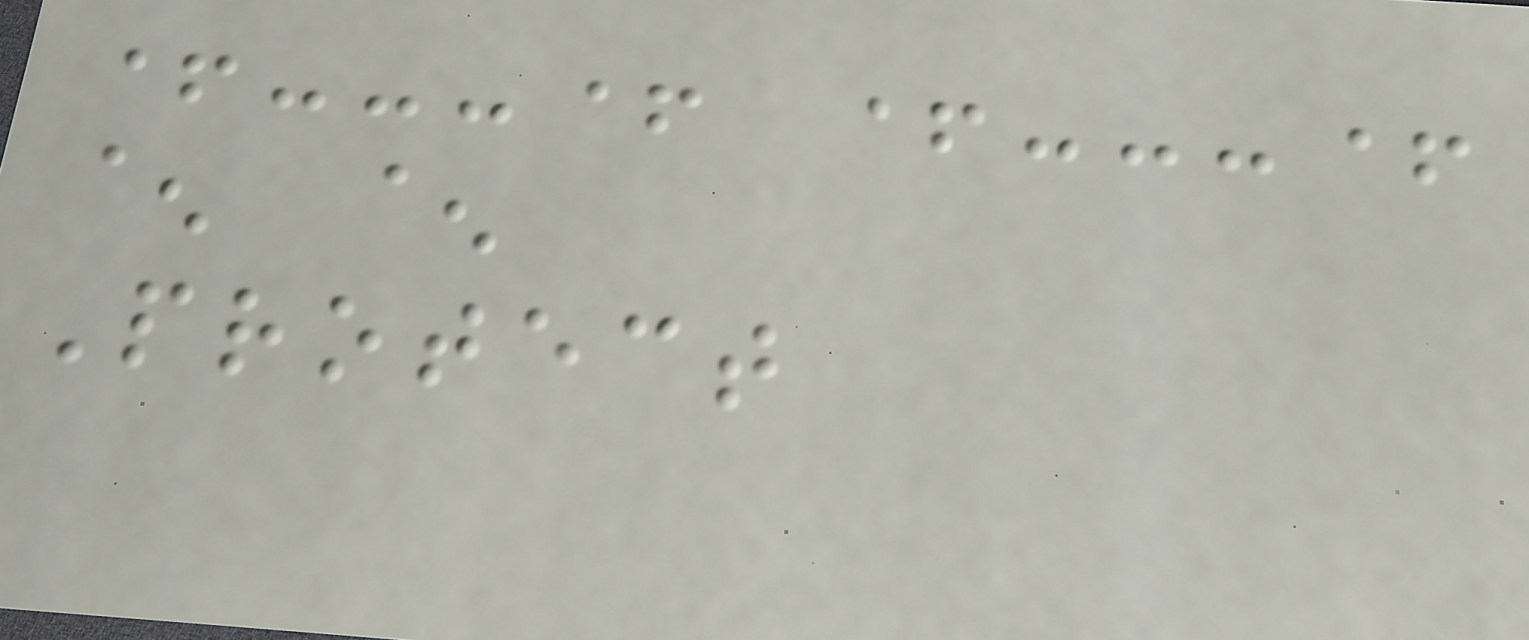+---+ +---+
^ ^
Protect
